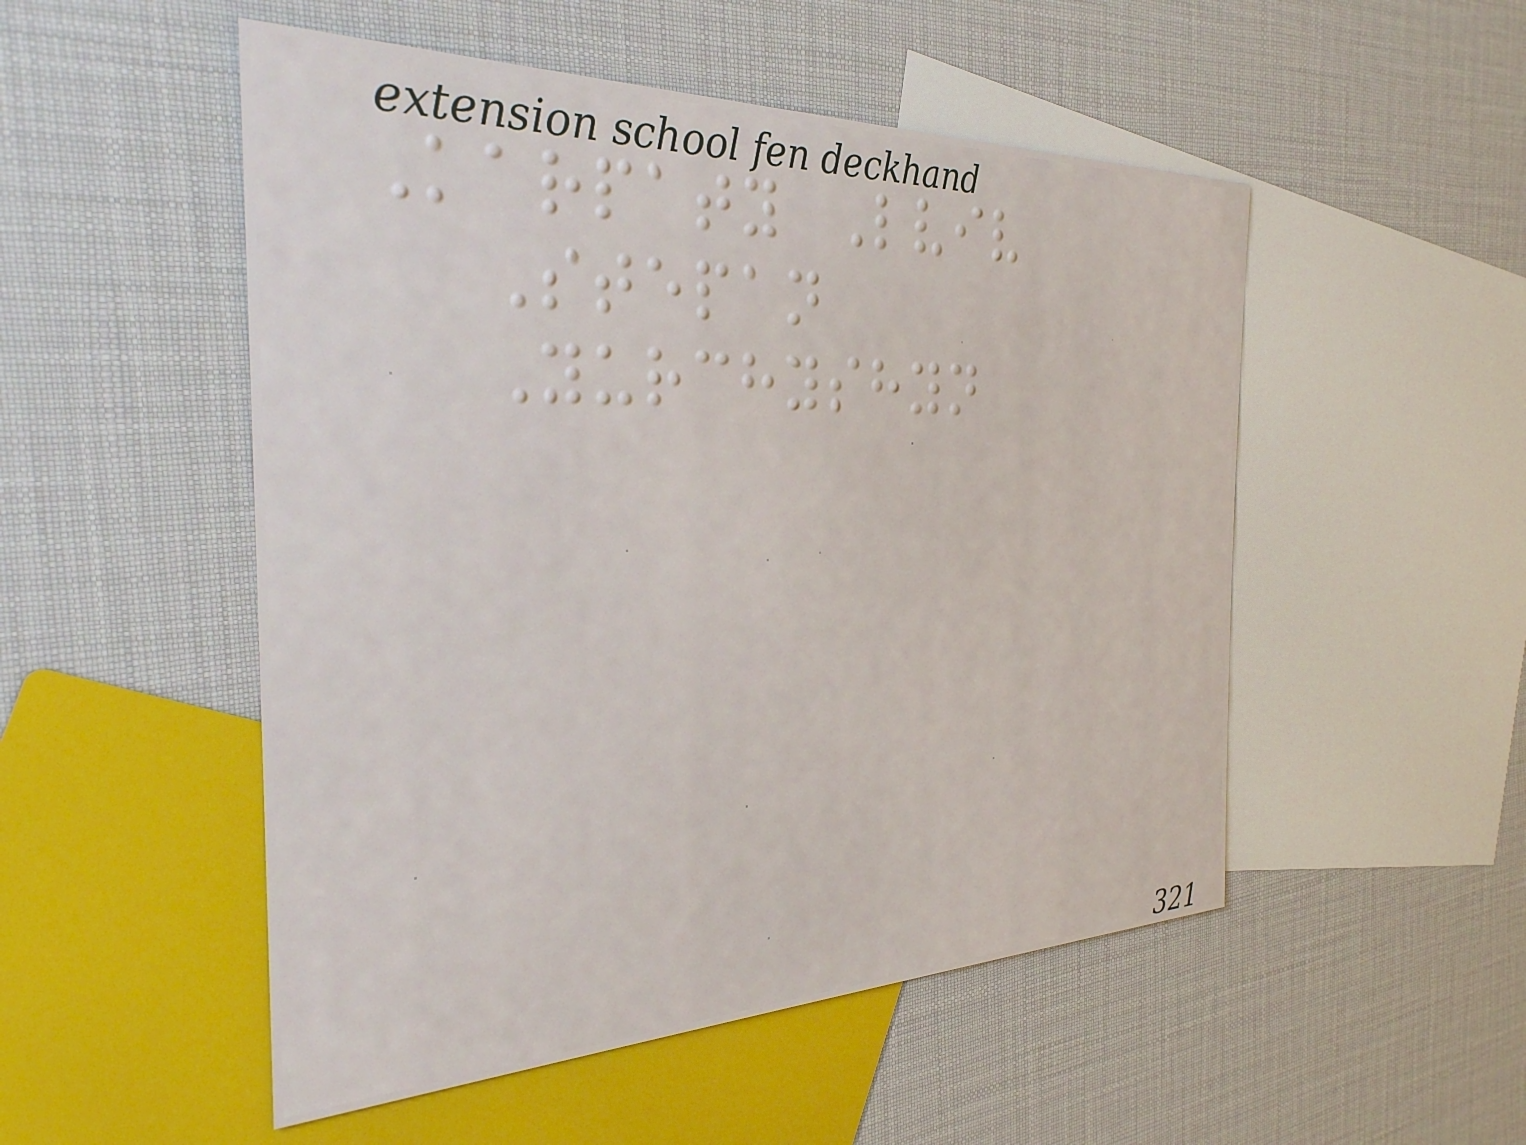Karpaty Lviv
Stepan
Yurchyshyn
